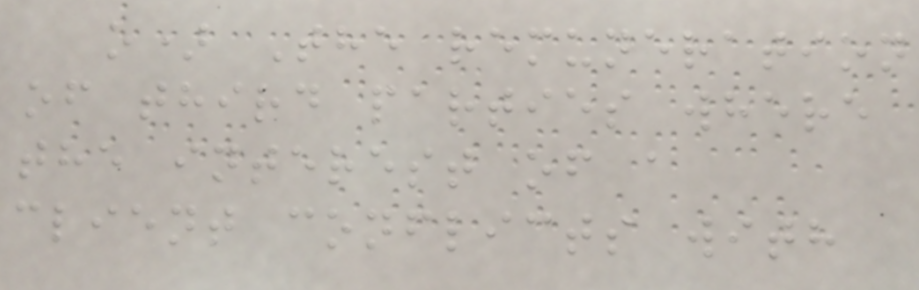o) The remuneration
of third parties where
the interest of a
client conflicts with
